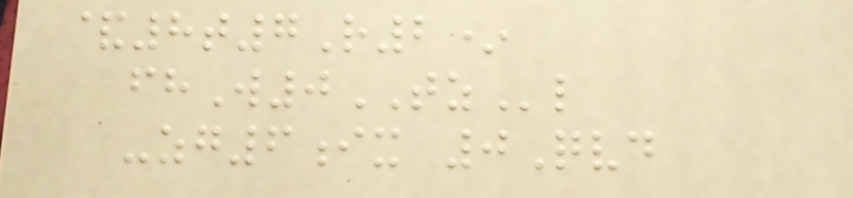&8t7R2*
fhW0TZl
-zg6ix 0Qvd
